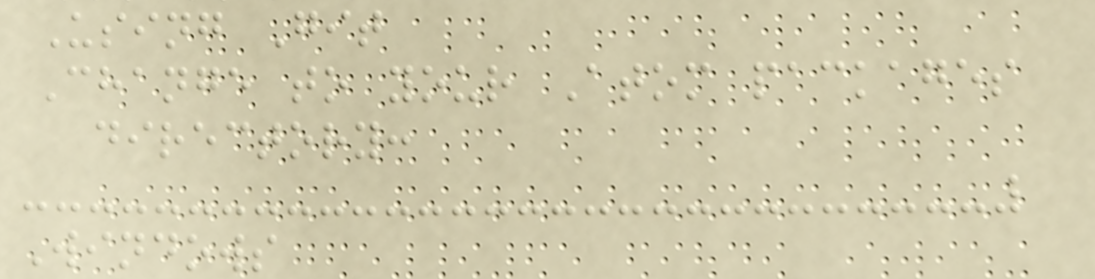Using Git
Change to your Atom packages
directory:
Windows
